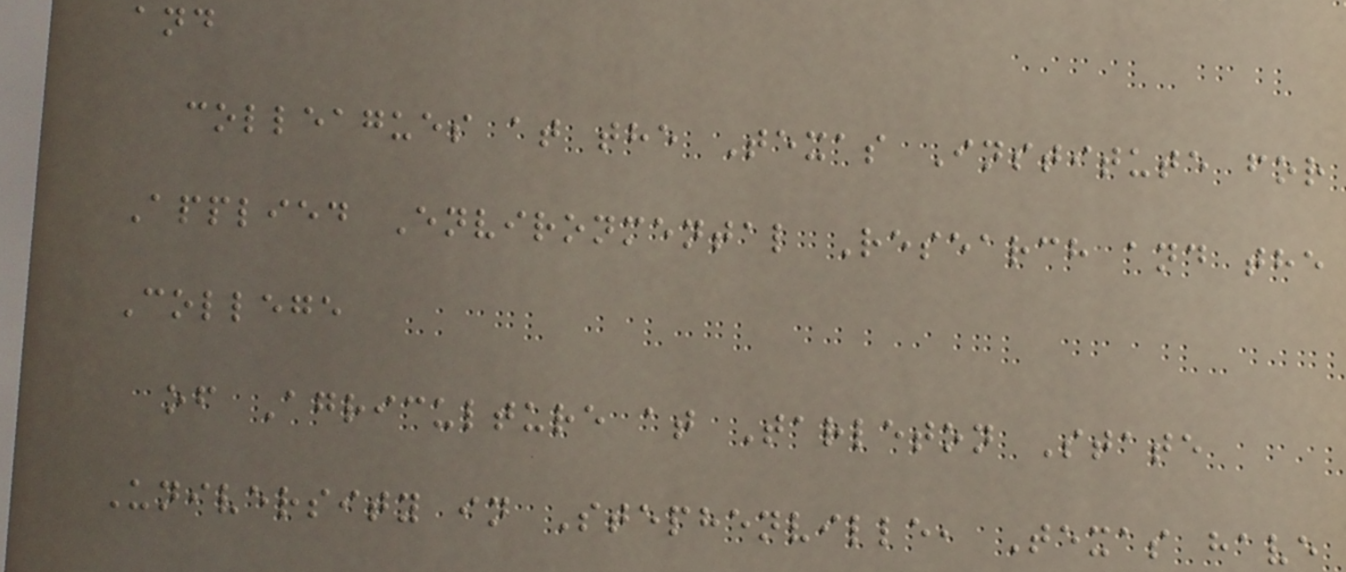and
colleagues at the Texas Institute for
Applied Environmental Research and the
College
of Agriculture at Tarleton State
University in Stephenville, Texas have
